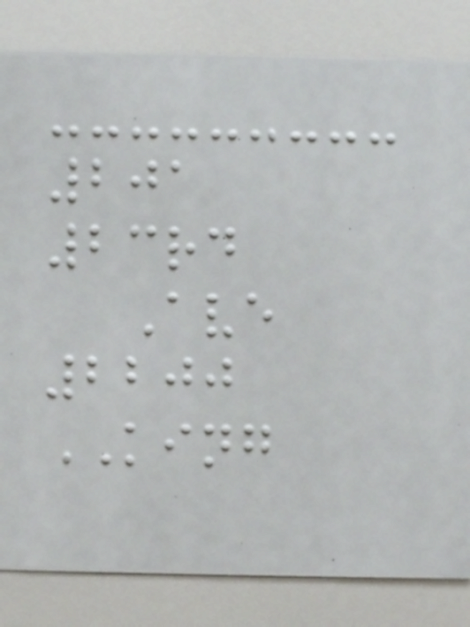201
23rd
Ave
2200
KING
